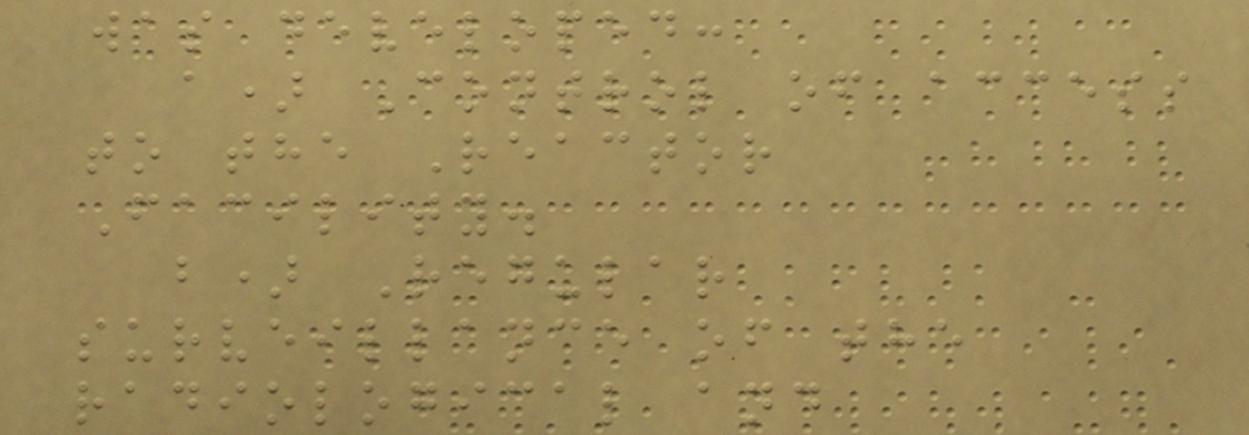was developed:
a) Control of access
to the Reactor
Facility.
b) Regular
surveillance of the
radiological and
